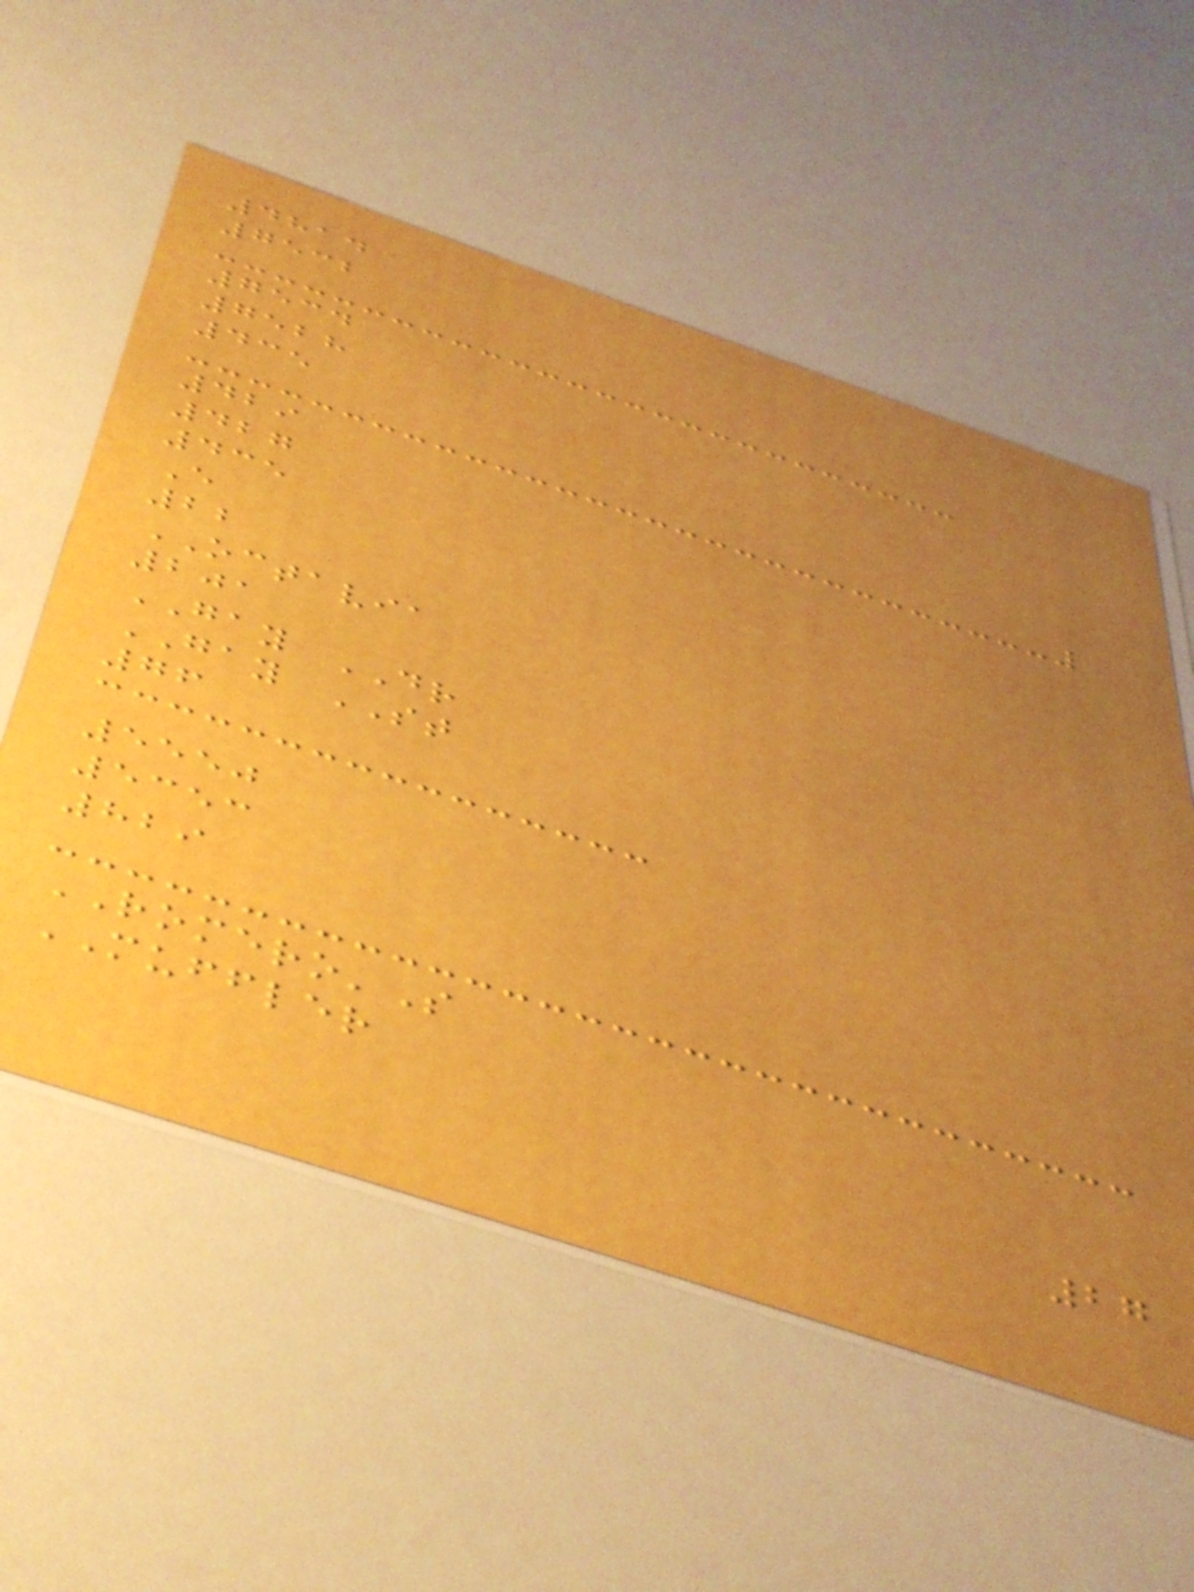4814
7532
7534
7528
435
429
427
435
E
22
OCTAVIA
201
GAY DR
GAY ST
76
5550
5353
829
ROMERO'S
MUFFLER
27
